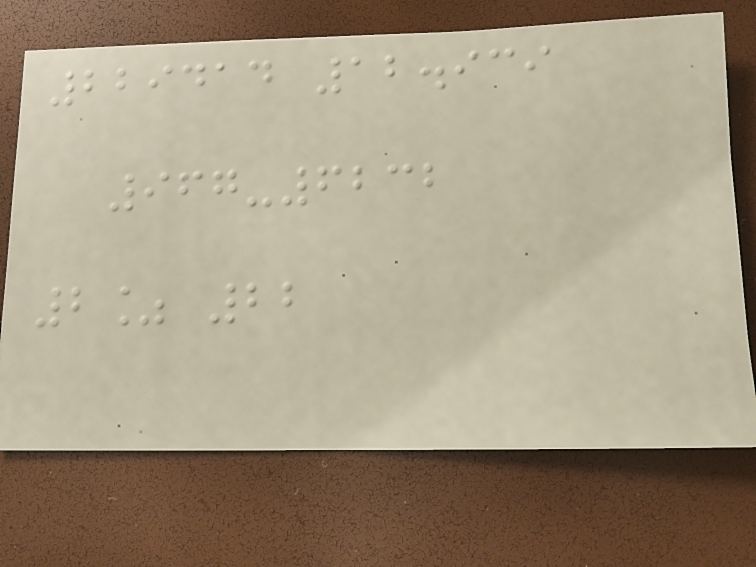229414 12.939
967-6232
2% 22
